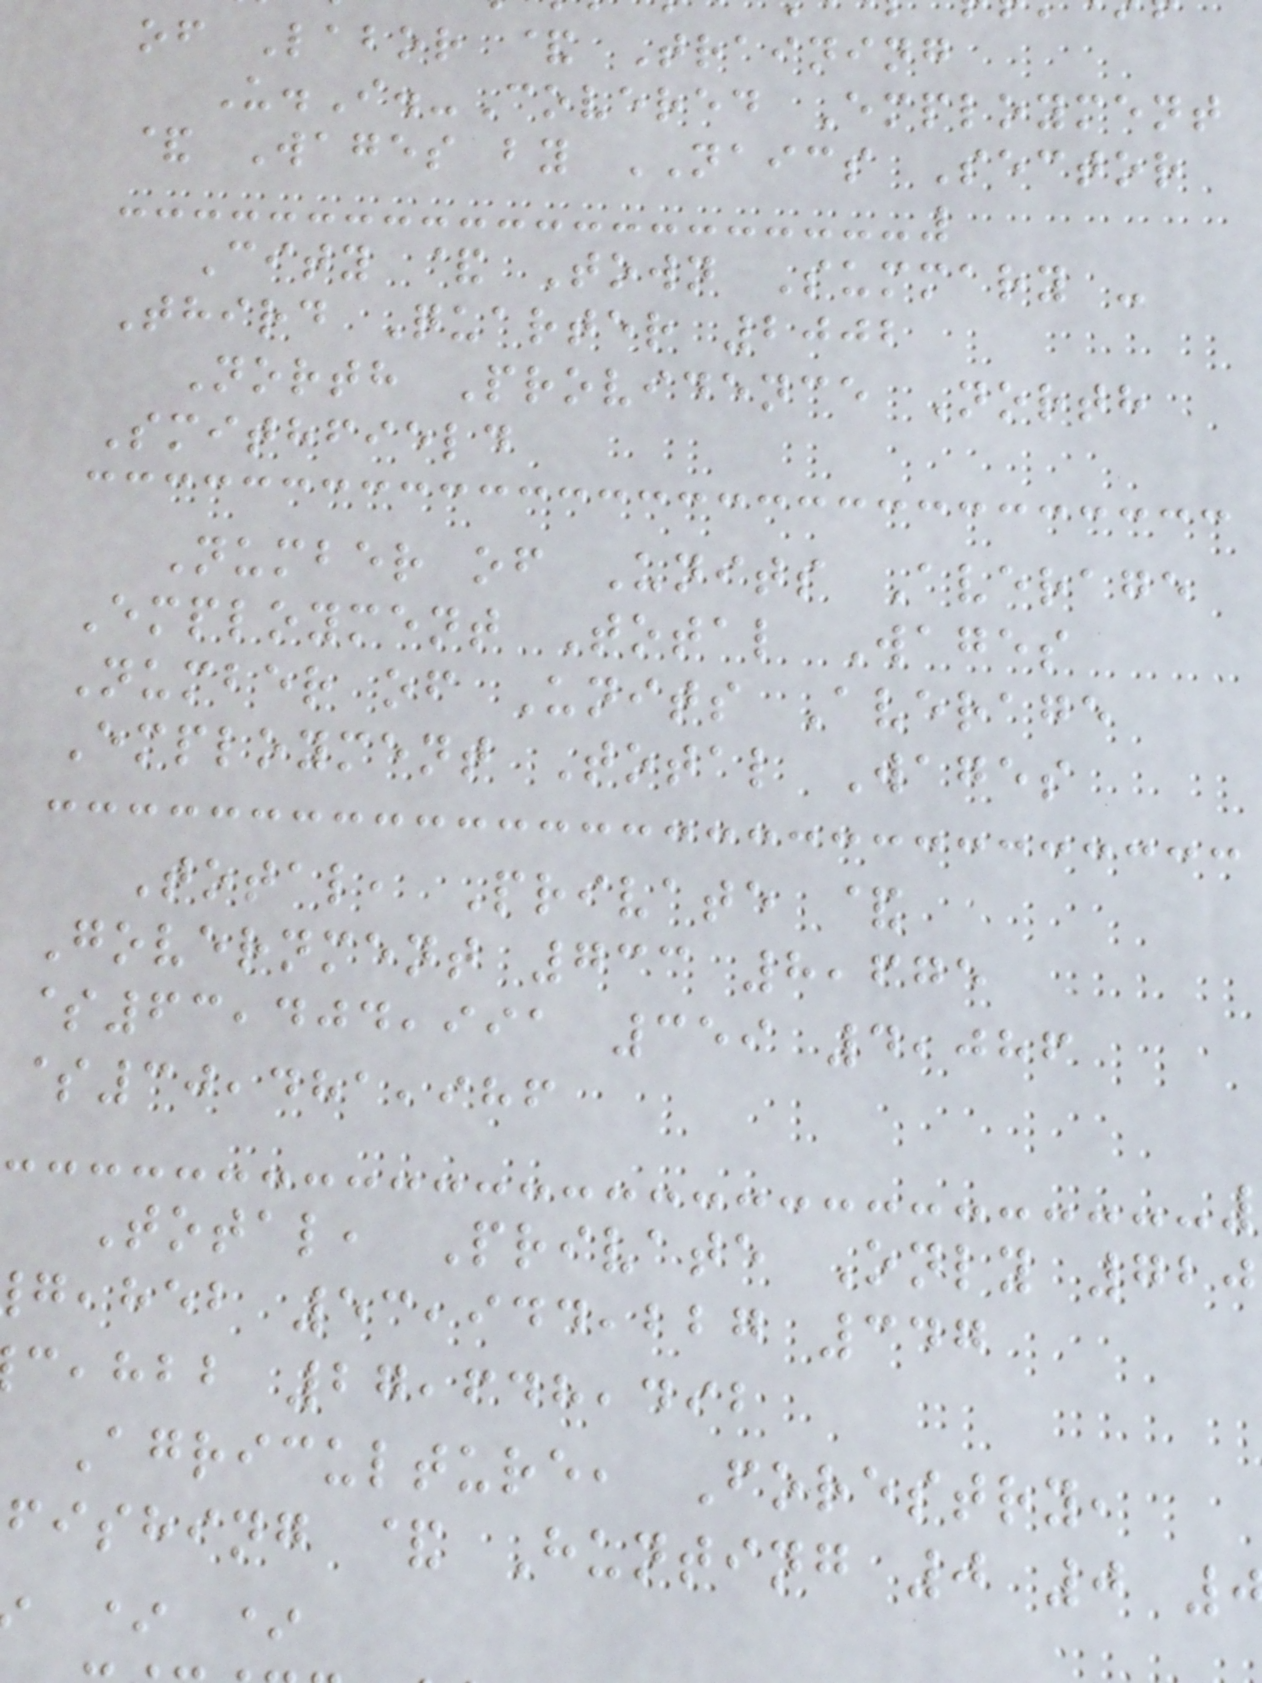of Labor & Training
U.I.-Covered Employment
& Wages by NAICS Sector
City & Town Summary -
Third Quarter 2002
North Providence North
Smithfield
Number of Units Average
Employment Total Wages
Number of Units Average
Employment Total Wages
Total, Private &
Government 733 8,675
$63,404,991 359 4,086
$30,481,986
Total, Private Only 720
,heb 53,944,227 347
,hbb 27,648,492
Agriculture, Forestry,
fishing & Hunting 0 0
* *
